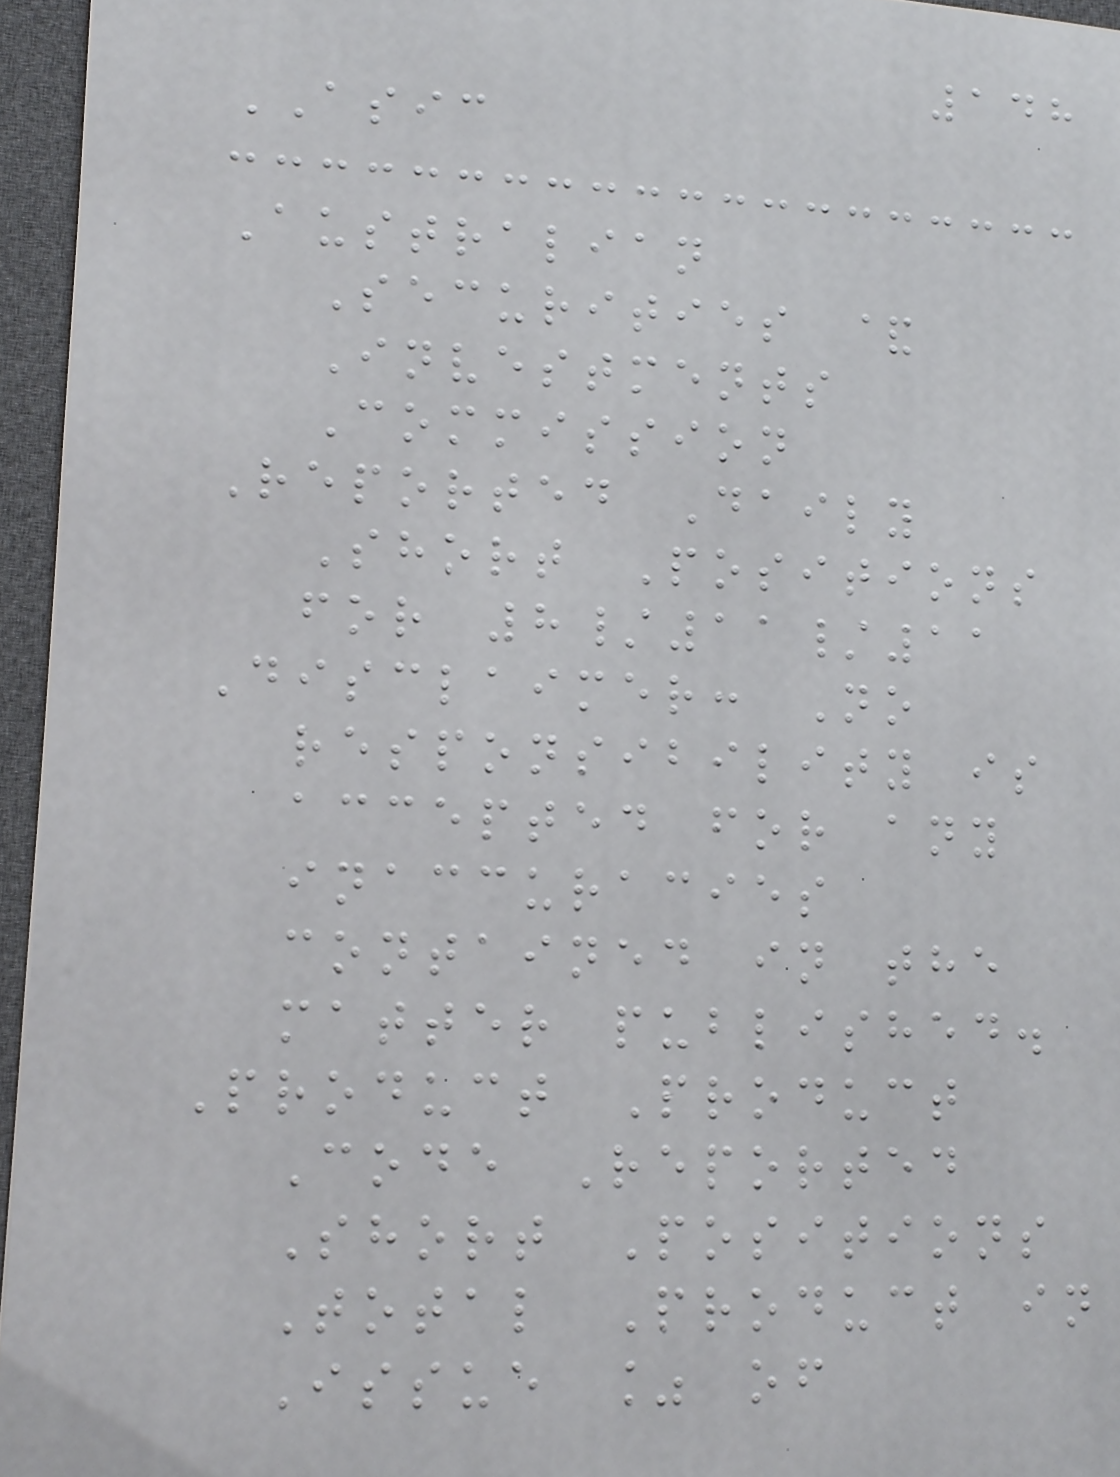148
ASIC
Australian
Securities &
Investments
Commission
Reported Daily
Short Positions
for 8/11/11
Disclaimer: No
responsibility is
accepted for any
inaccuracies
contained in the
matter published.
Product Product
Code Reported
Short Positions
Total Product in
Issue % of
